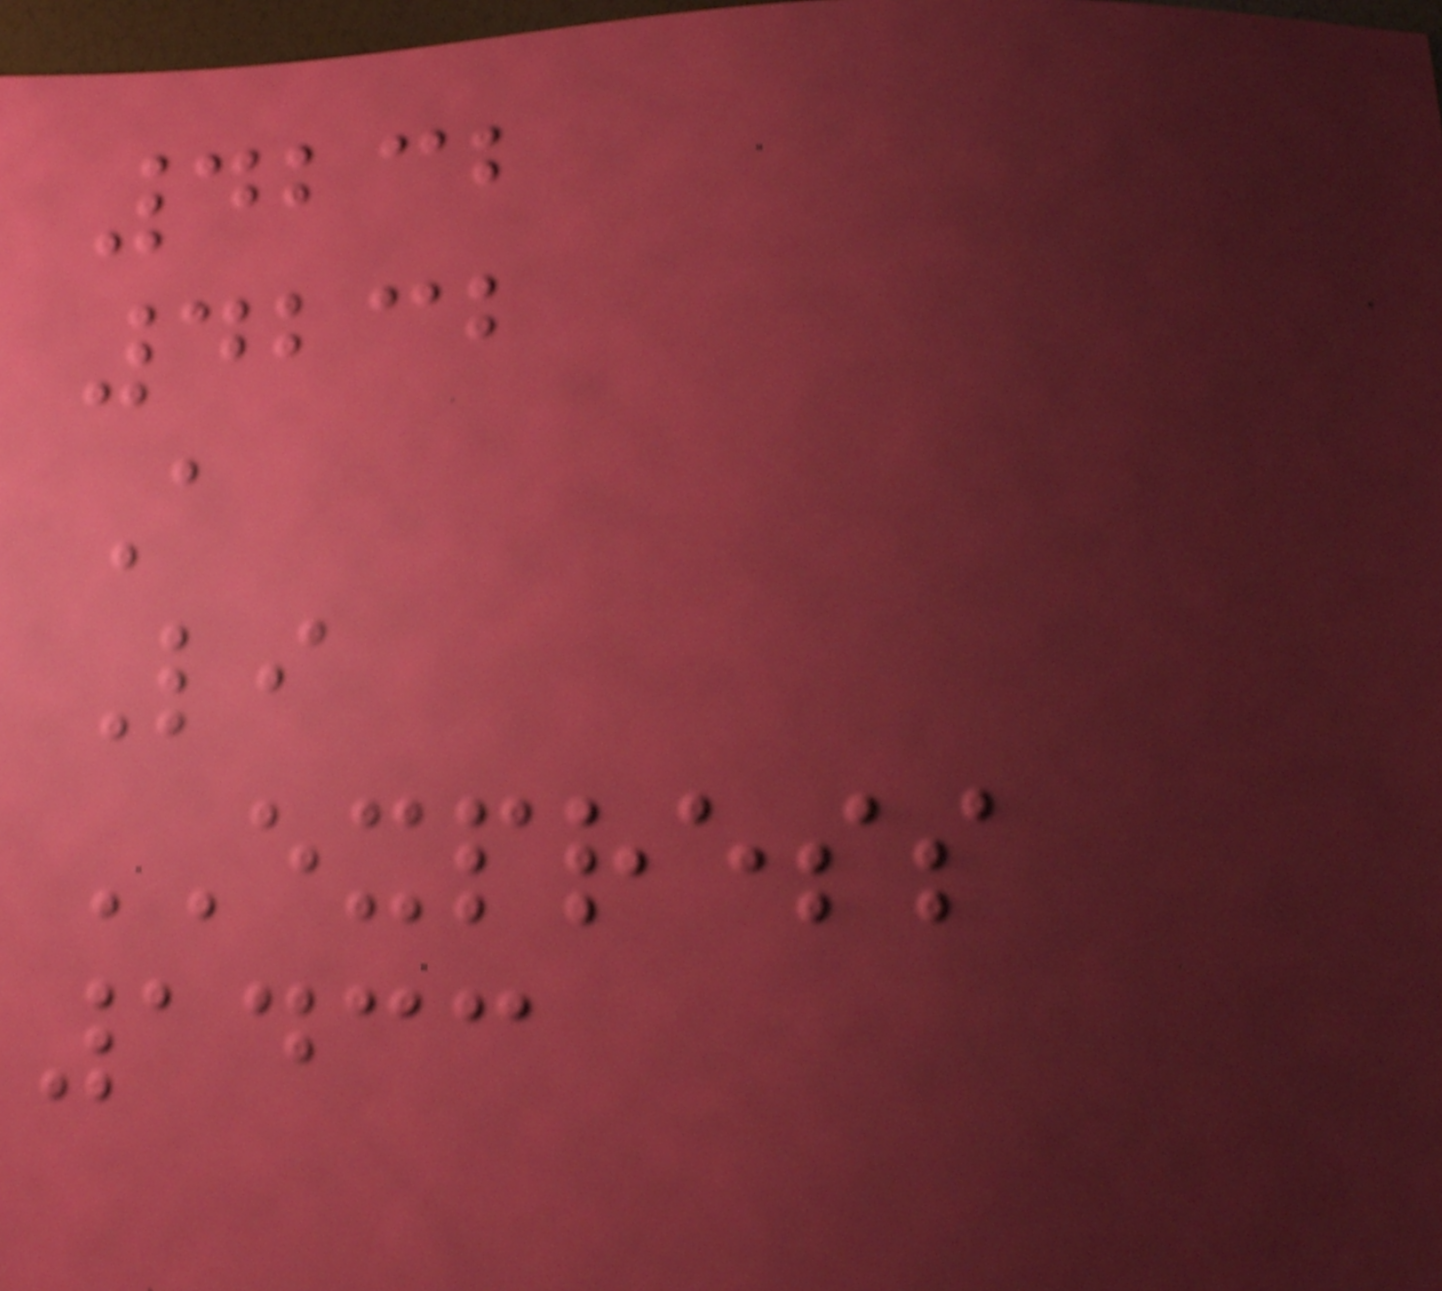4232
4232
A
Li
EXPRESS
1433
